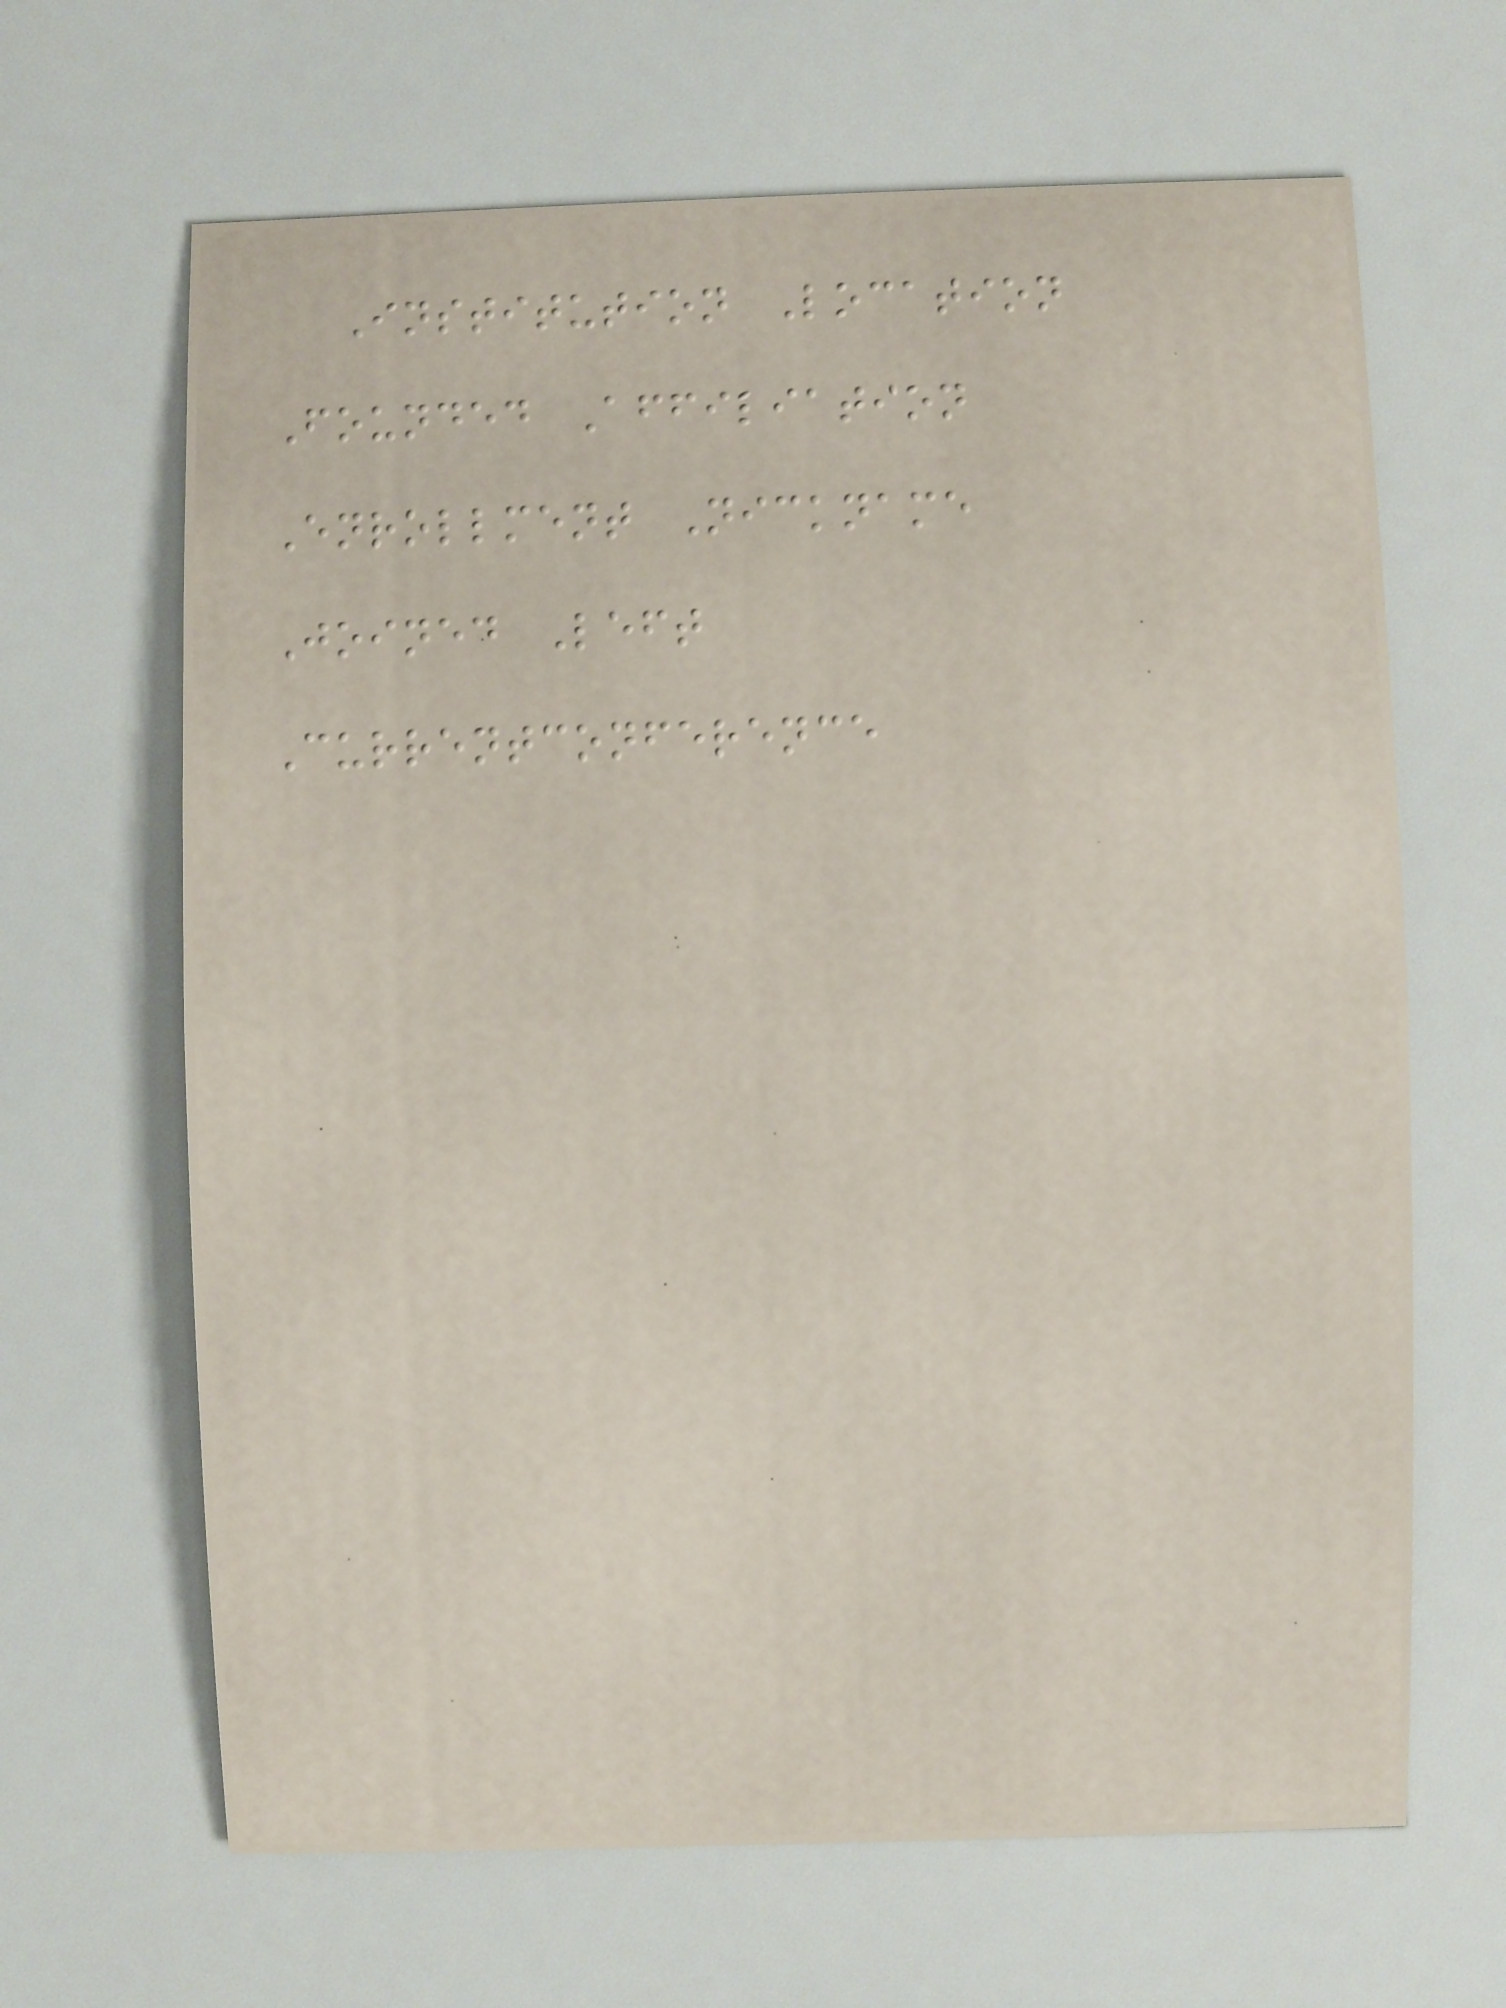Institution Location
Founded Affiliation
Enrollment Nickname
Joined Left
Currentconference
